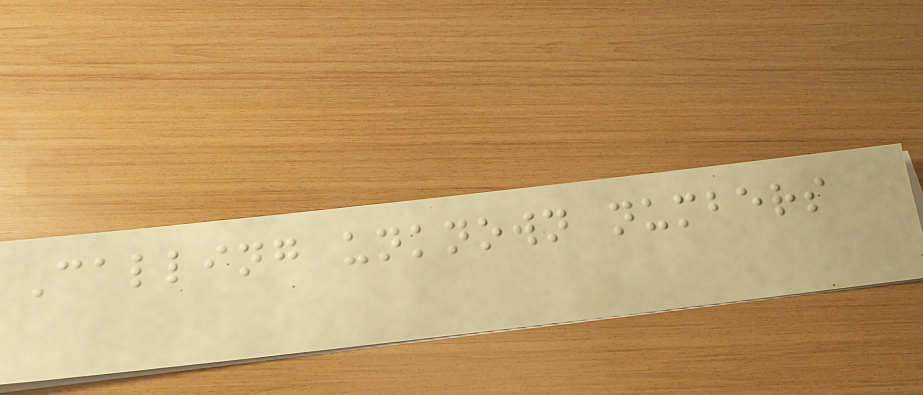Calling unknown numbers
